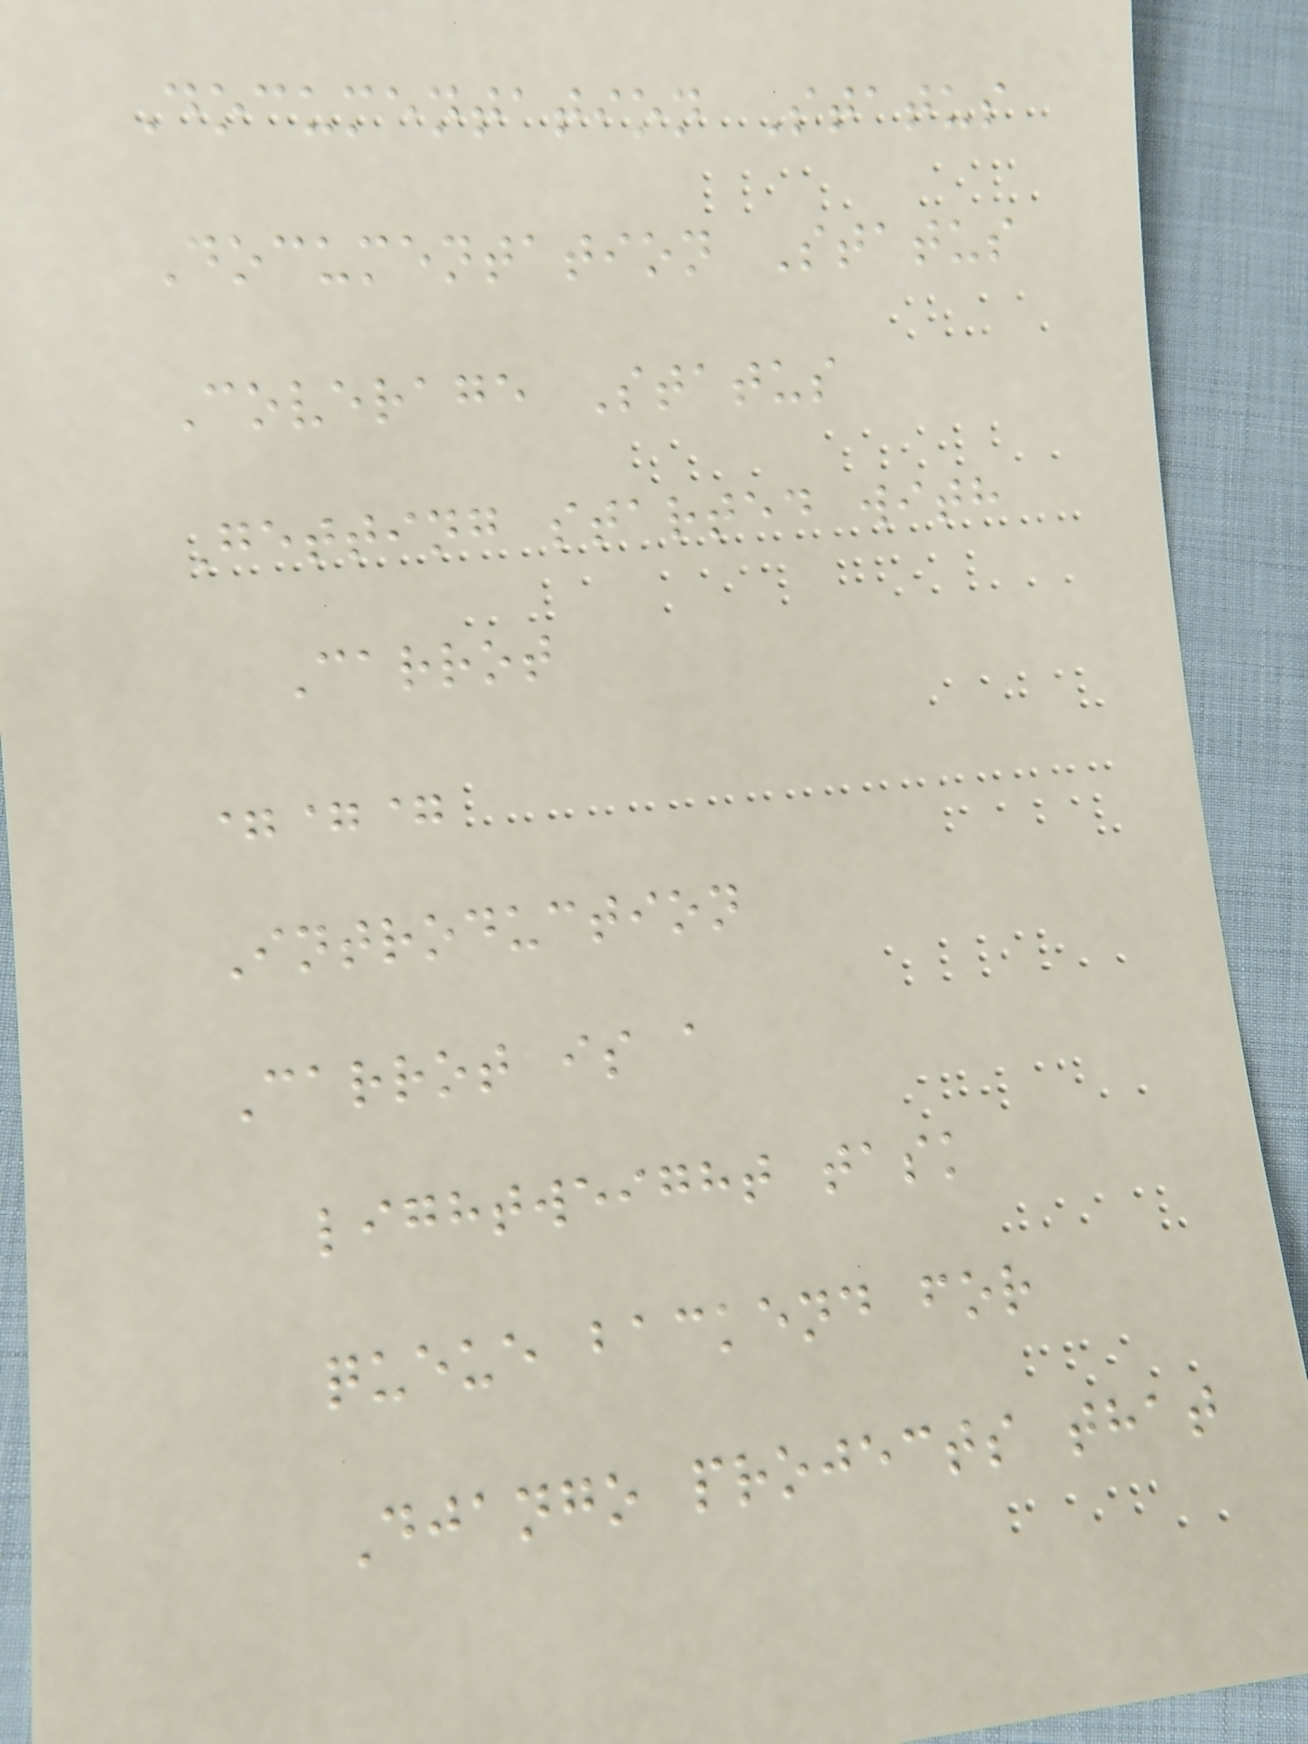Documentation Status
Documentation Status
Coverage Status
Getting started with
Carrot
===
Introduction
Carrot is a
lightweight task
queue backend for
Django projects that
